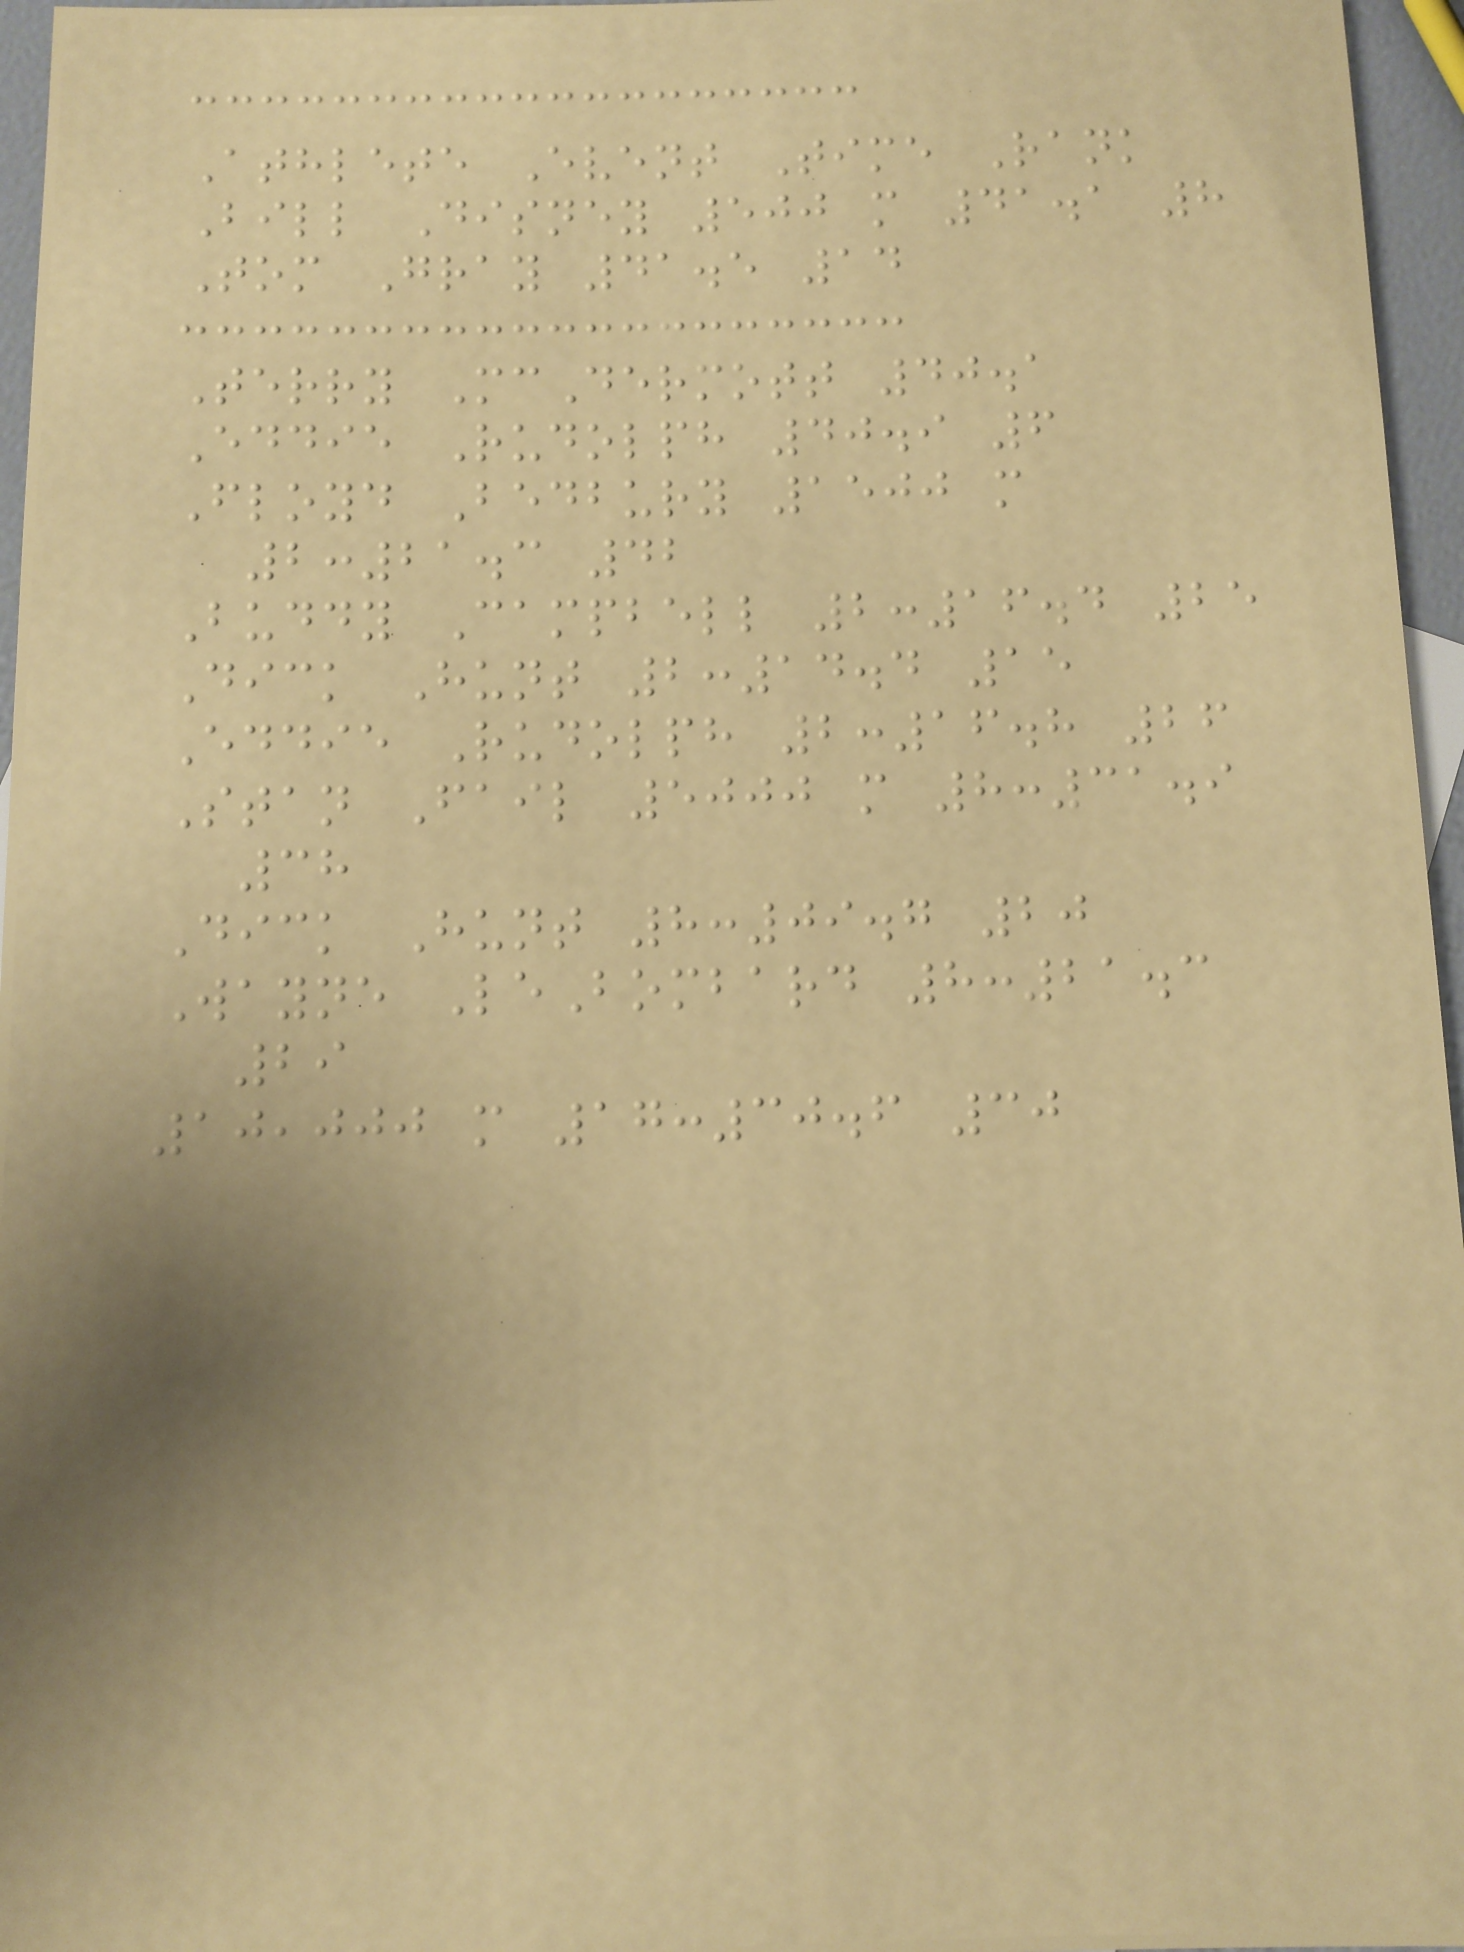Athlete Event Time Rank
Bill Disney 500 m 41.1 8
Tom Gray 41.5 14
Terry McDermott 40.1
Eddie Rudolph 40.9 6
Floyd Bedbury 1500 m
2:21.3 42
Buddy Campbell 2:16.4 25
Dick Hunt 2:14.4 15
Eddie Rudolph 2:16.8 26
Stan Fail 5000 m 8:31.9
38
Dick Hunt 8:09.7 20
Wayne LeBombard 8:21.3
29
10,000 m 17:30.6 30
